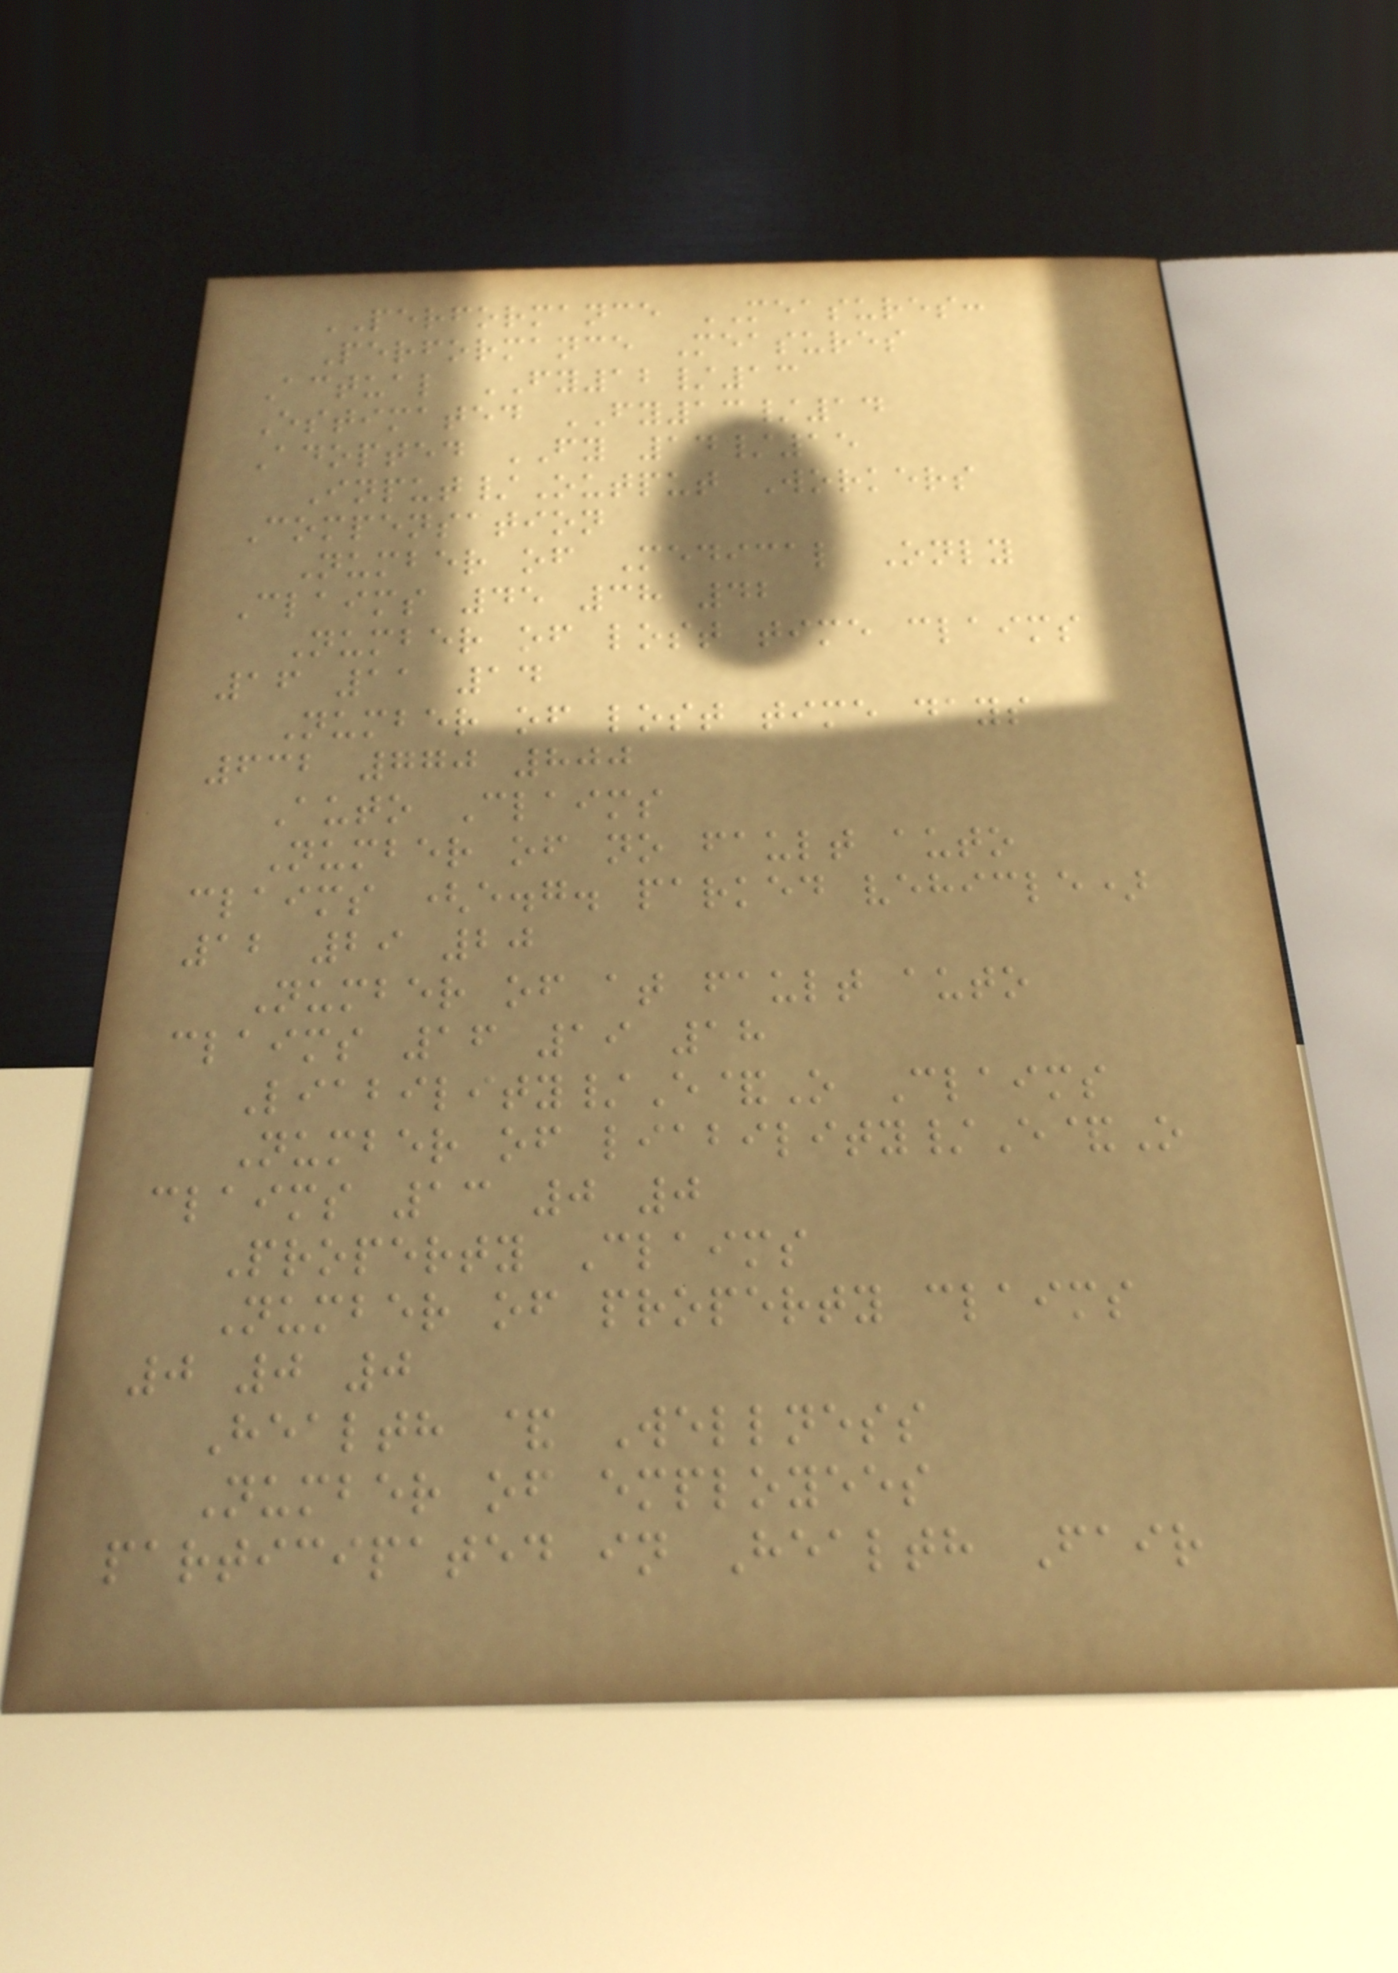PERFORMANCE MEASURES:
Performance Measures
Actual FY12/13
Estimated FY13/14
Adopted FY 14/15
Input/Output Workers
Compensation
Number of Medical Only
Claims 45 38 42
Number of lost time claims
16 11 14
Number of lost time days
632 770 800
Auto Claims
Number of no fault auto
claims (e.g. parked vehicle)
12 29 20
Number of at fault auto
claims 16 19 18
Liability/E&O Claims
Number of liability/E&O
claims 13 0 0
Property Claims
Number of property claims
0 0 0
Health & Wellness
Number of employees
participated in Health Fair
